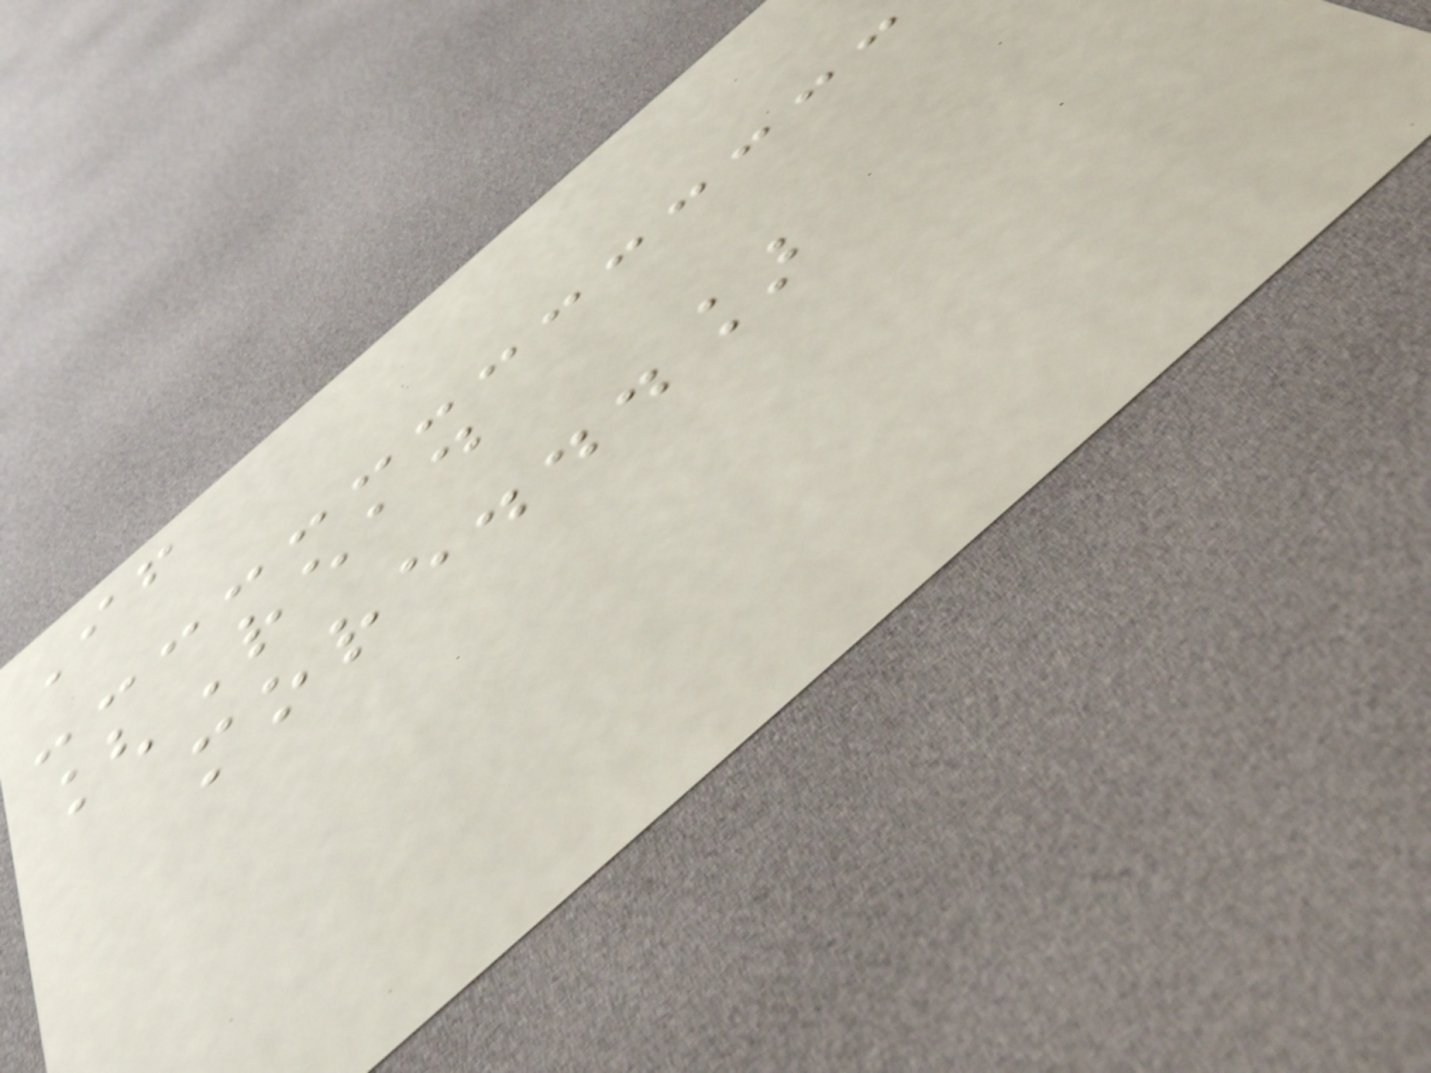If
[Read
more...]
